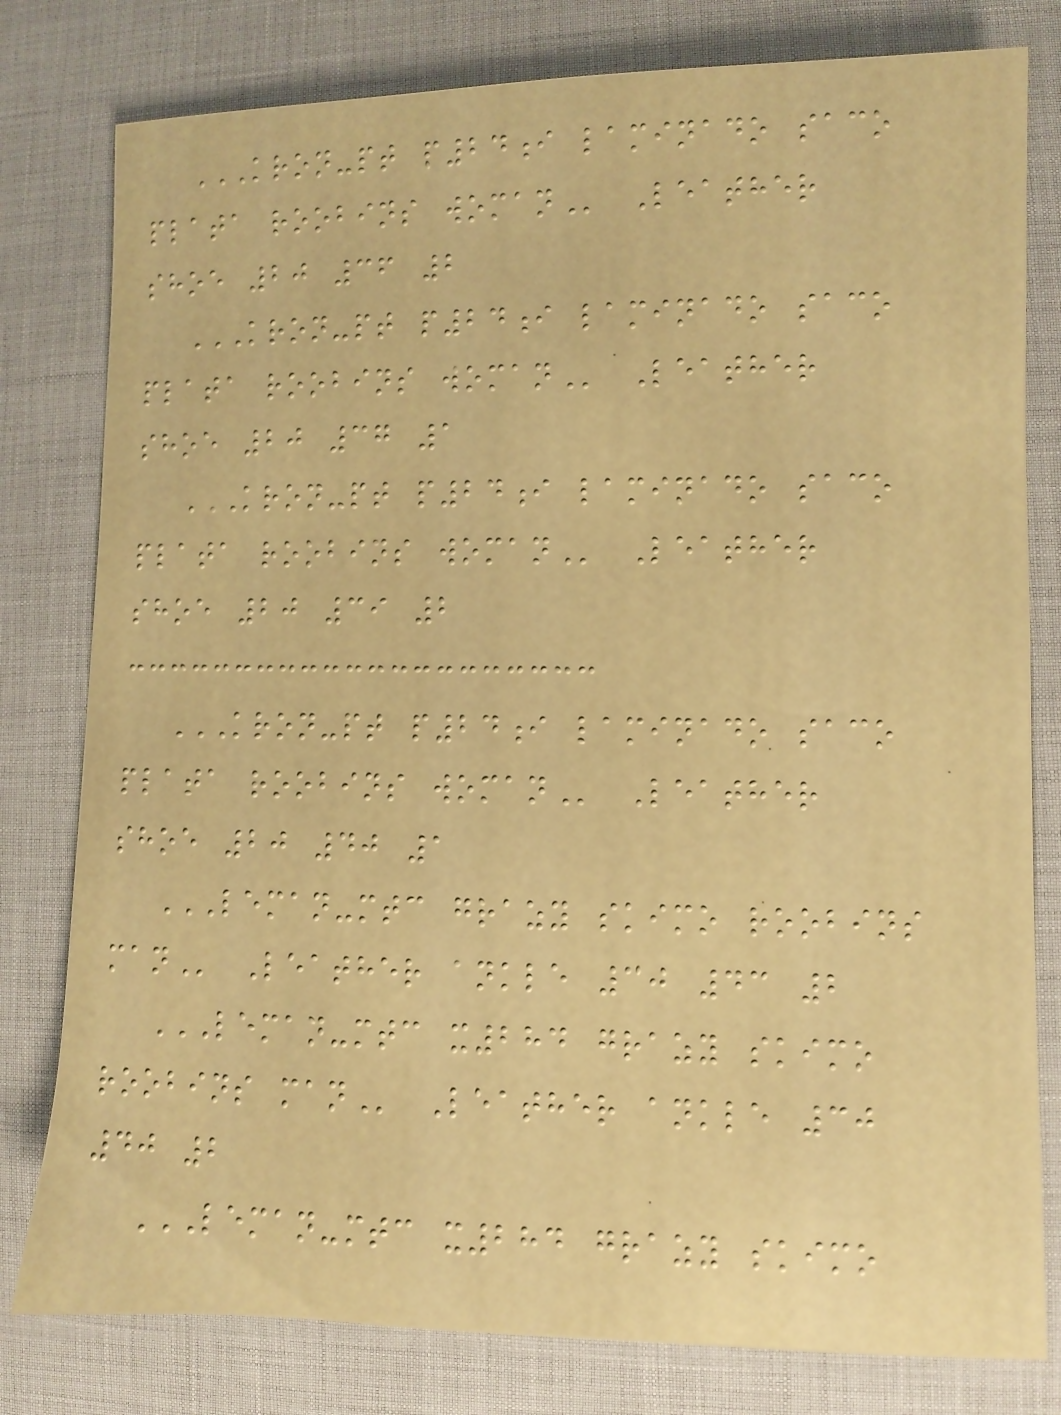KRON-PT P24I LAMINADO SACO
PLATA ROOBINS WOMAN Leather
shoe 20 36 2
KRON-PT P24I LAMINADO SACO
PLATA ROOBINS WOMAN Leather
shoe 20 37 1
KRON-PT P24I LAMINADO SACO
PLATA ROOBINS WOMAN Leather
shoe 20 39 2
KRON-PT P24I LAMINADO SACO
PLATA ROOBINS WOMAN Leather
shoe 20 40 1
LEMAN-MTC GRAZY SKIMO ROOBINS
MAN Leather ankle 30 43 2
LEMAN-MTC X284 GRAZY SKIMO
ROOBINS MAN Leather ankle 30
40 2
LEMAN-MTC X284 GRAZY SKIMO
